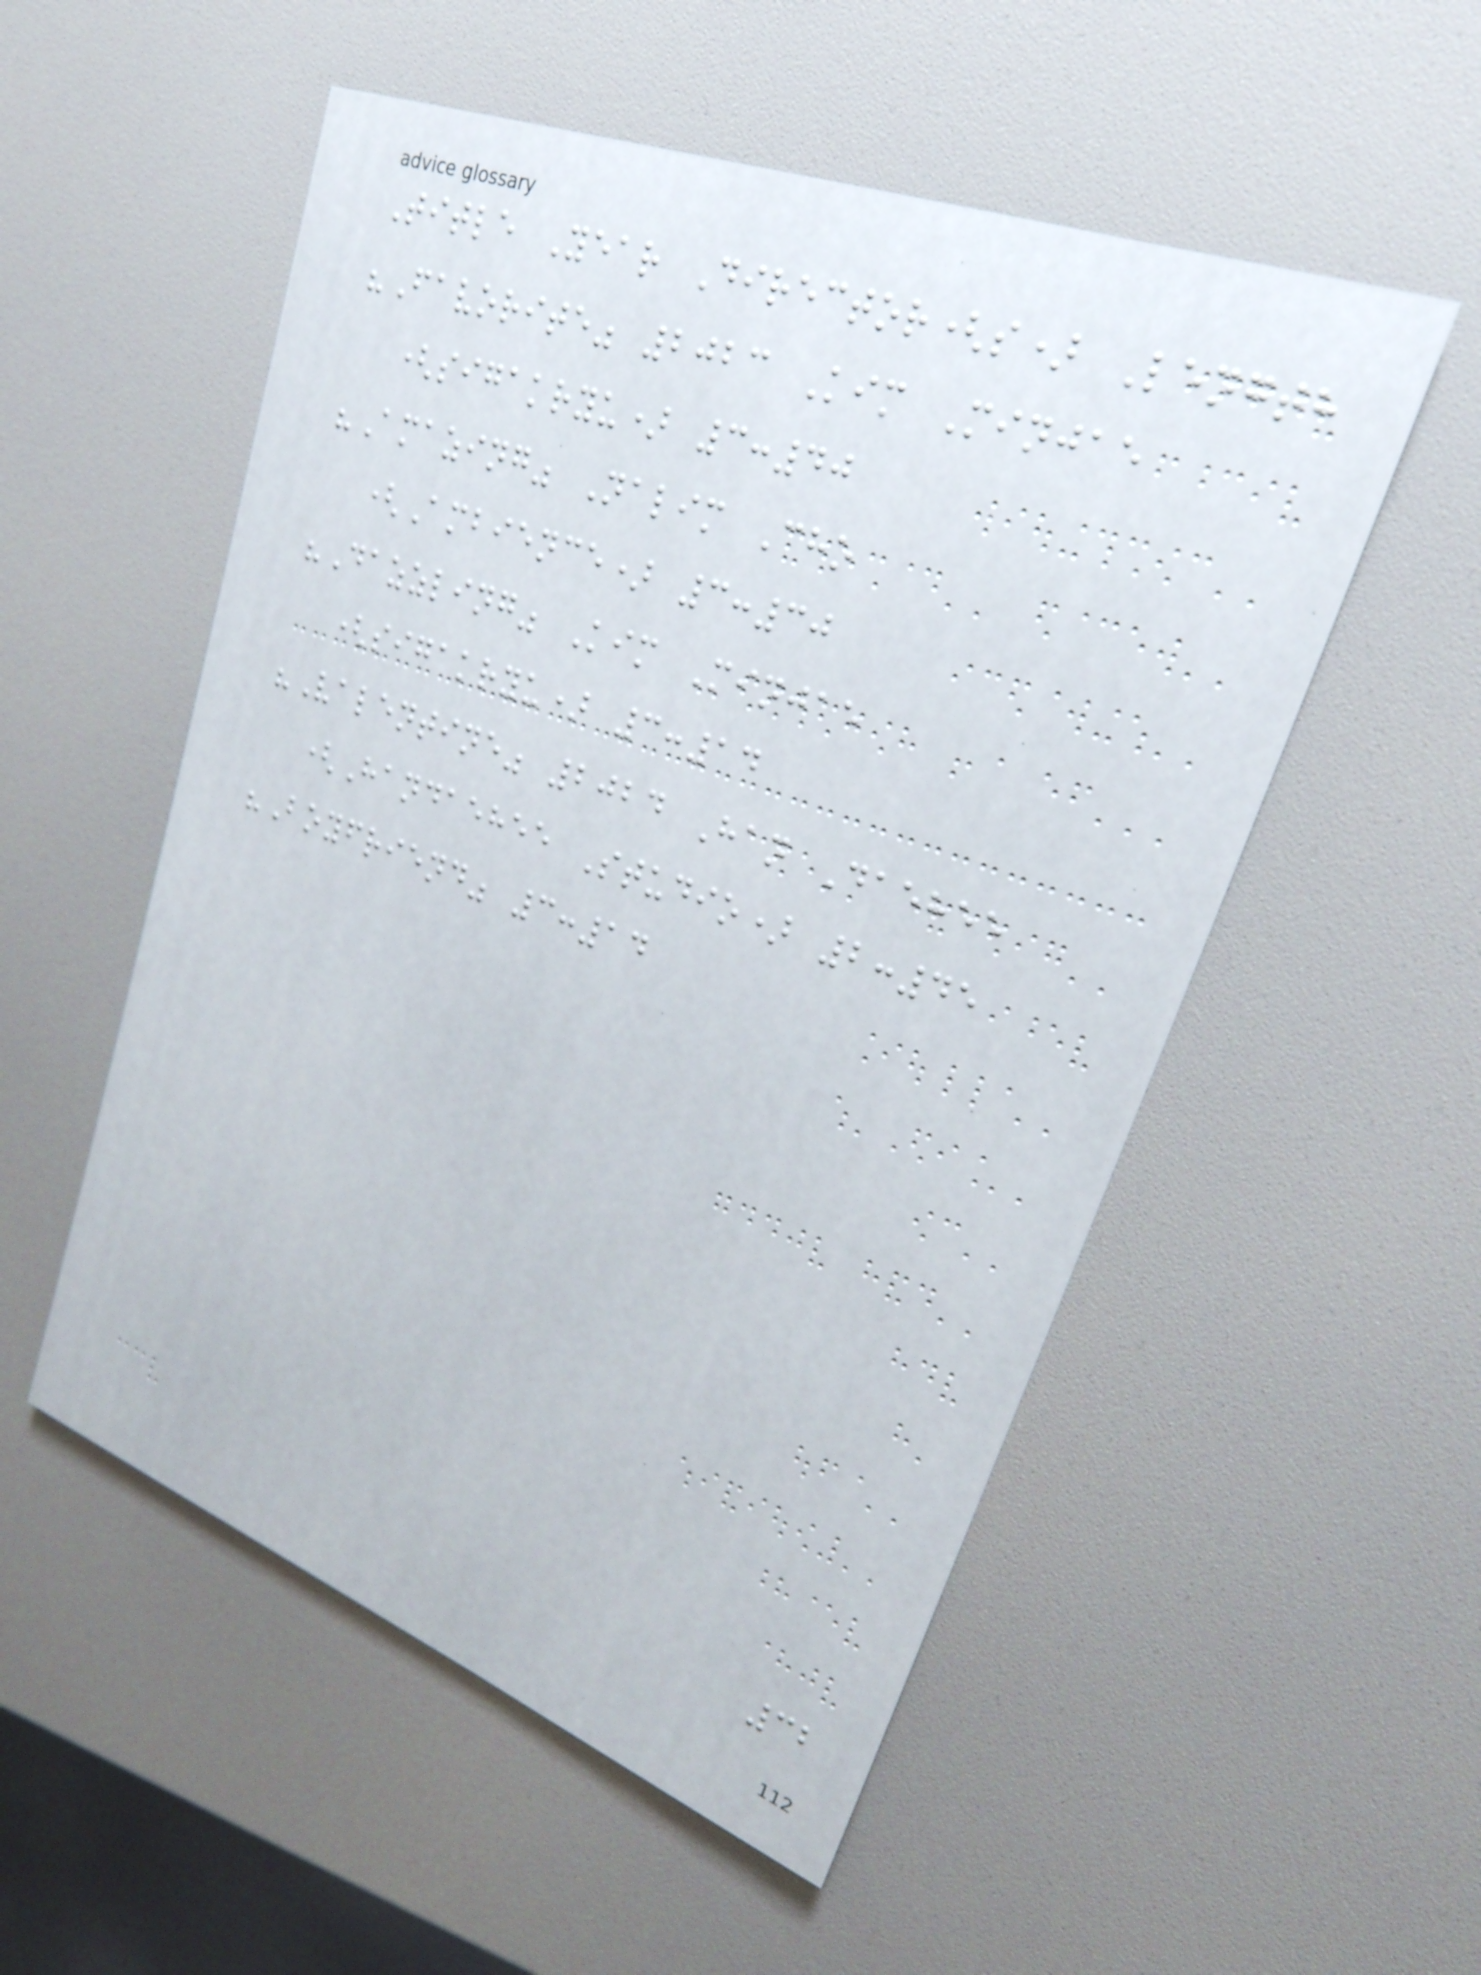Title Year Director(s) Length
"Favorite" 2023 Kim Minjae
(sigakryu) 3:40
"Amazing" Nalim Cho
(Ambience) 3:30
"Dazzling" Kim Minjae
(sigakryu) 3:14
"Valentine" 2024 Han Daehee
(Handaehee Studio) 2:45
"Boyfriend" 3:14
32
